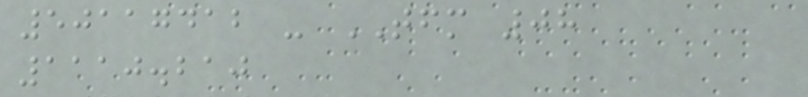50117412 - TFM 08
1110.210
